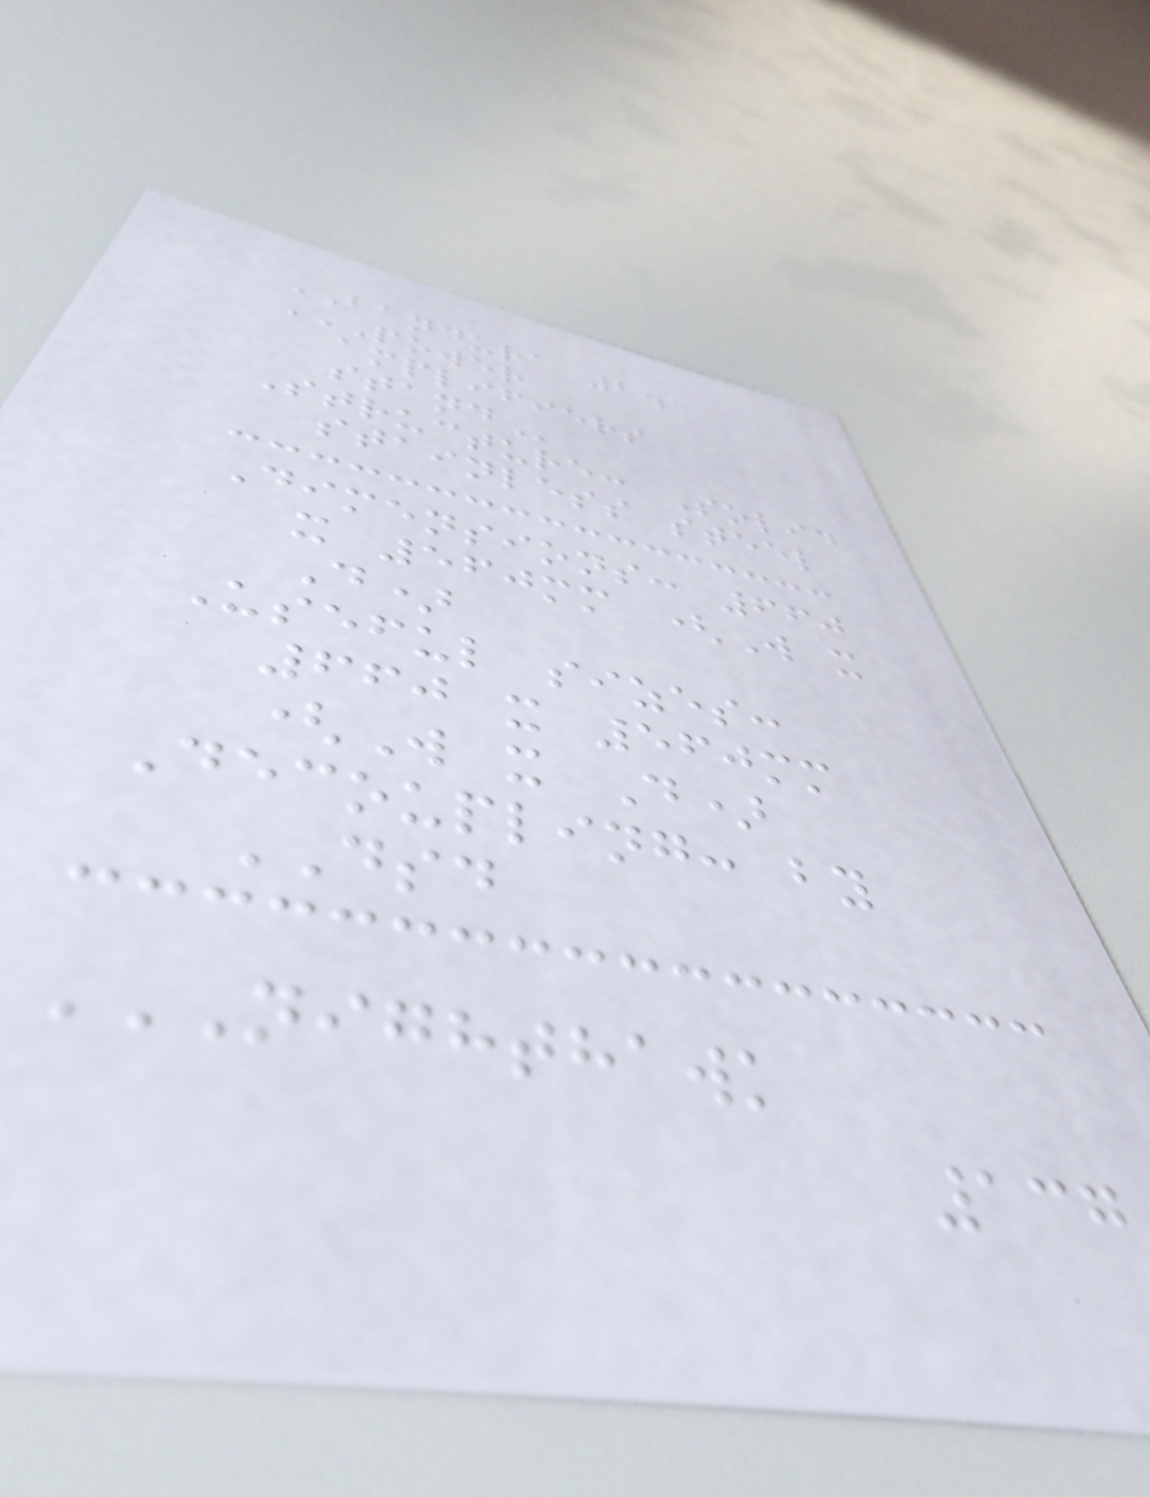BANDURA 2.1
POWER
AMPLIFIERS
STAND
Structure: Solid
stainless steel
Dimensions: 660
x 560mm (W x
D)
Useful sizes:
660 x 560mm
(W x D)
Decoupling: by
DSD
NIGHTHAWK
137
